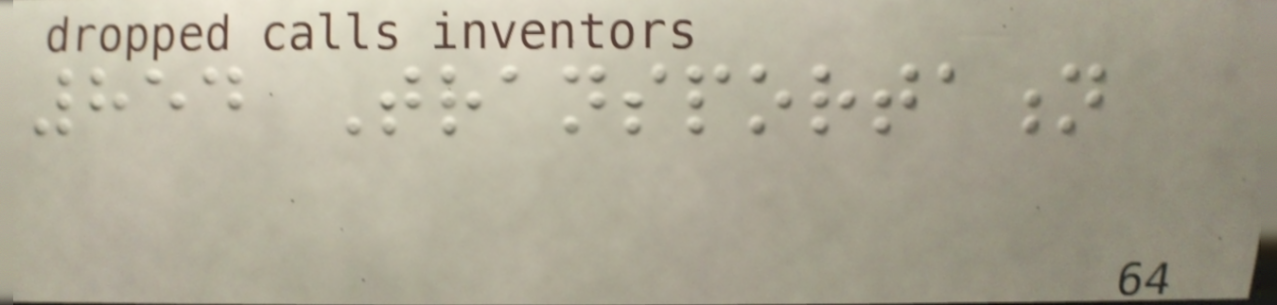854 Transportation
